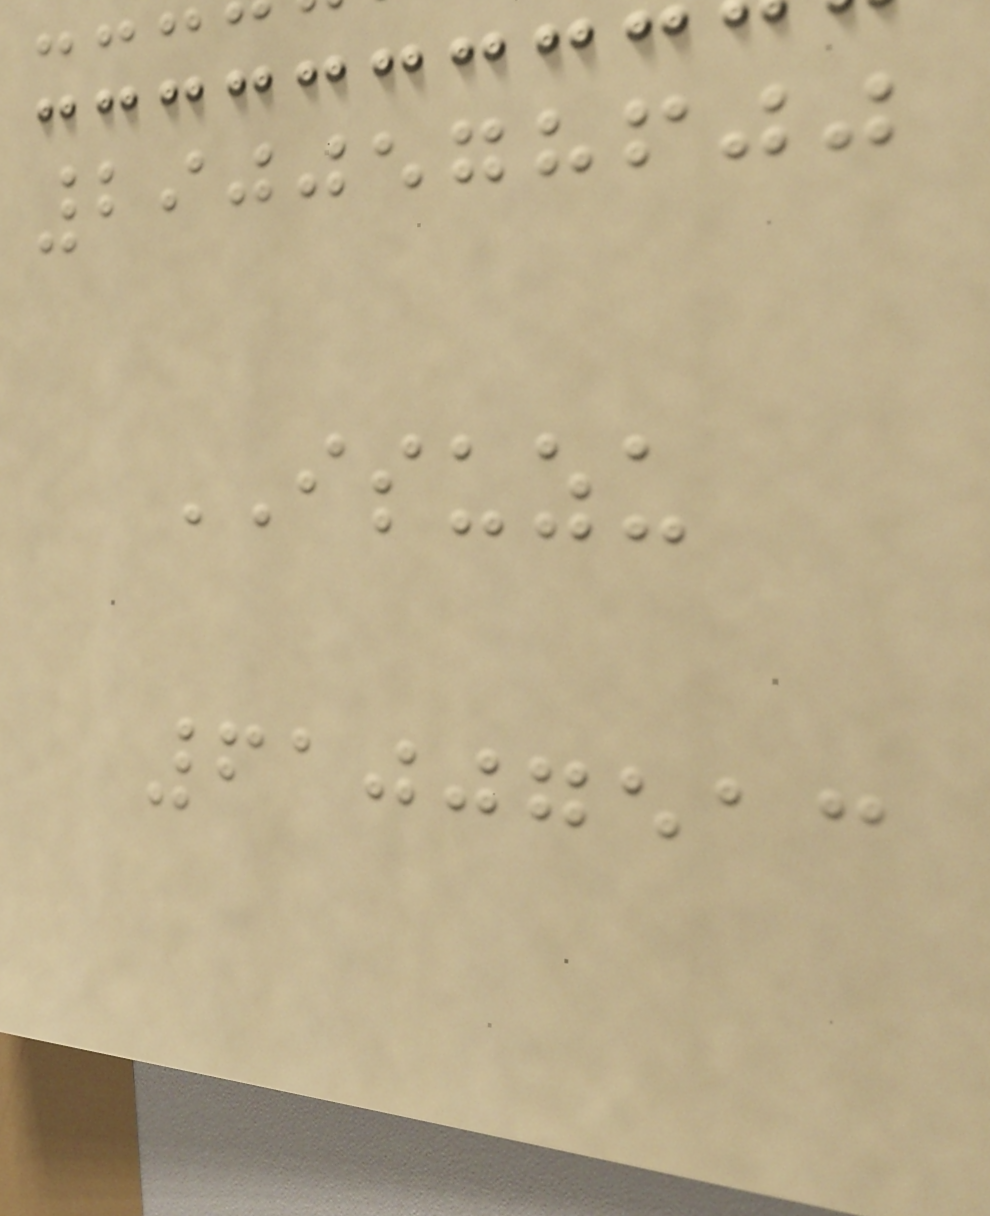2900578600
ISUZU
61007513
